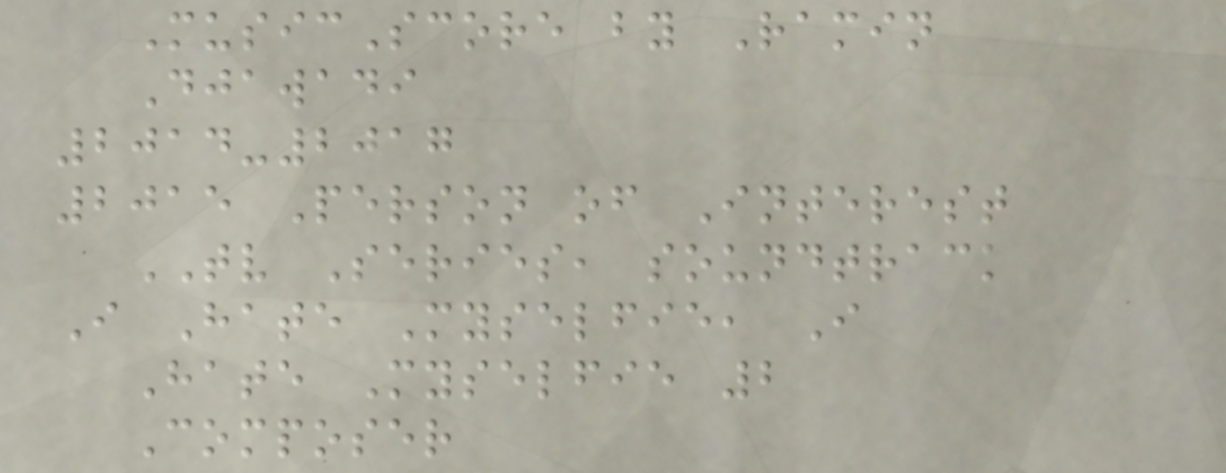MusicScore by Ramin
Djawadi
2014-2017
2015 Person of Interest
TV Series, soundtrack
I Hate Myselfie, I
Hate Myselfie 2
Composer
